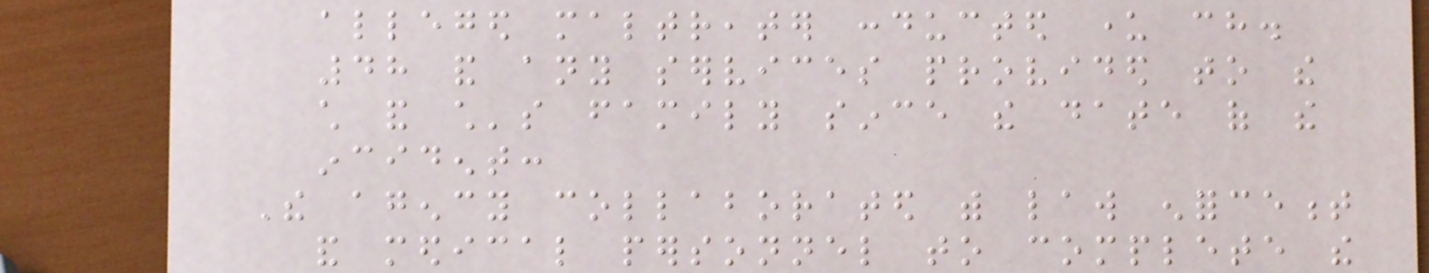alleged maltreater conducted under ch.
48 and any services provided to the
child and child's family since the date of the
incident:
The agency collaborated with law enforcement
and medical personnel to complete the
